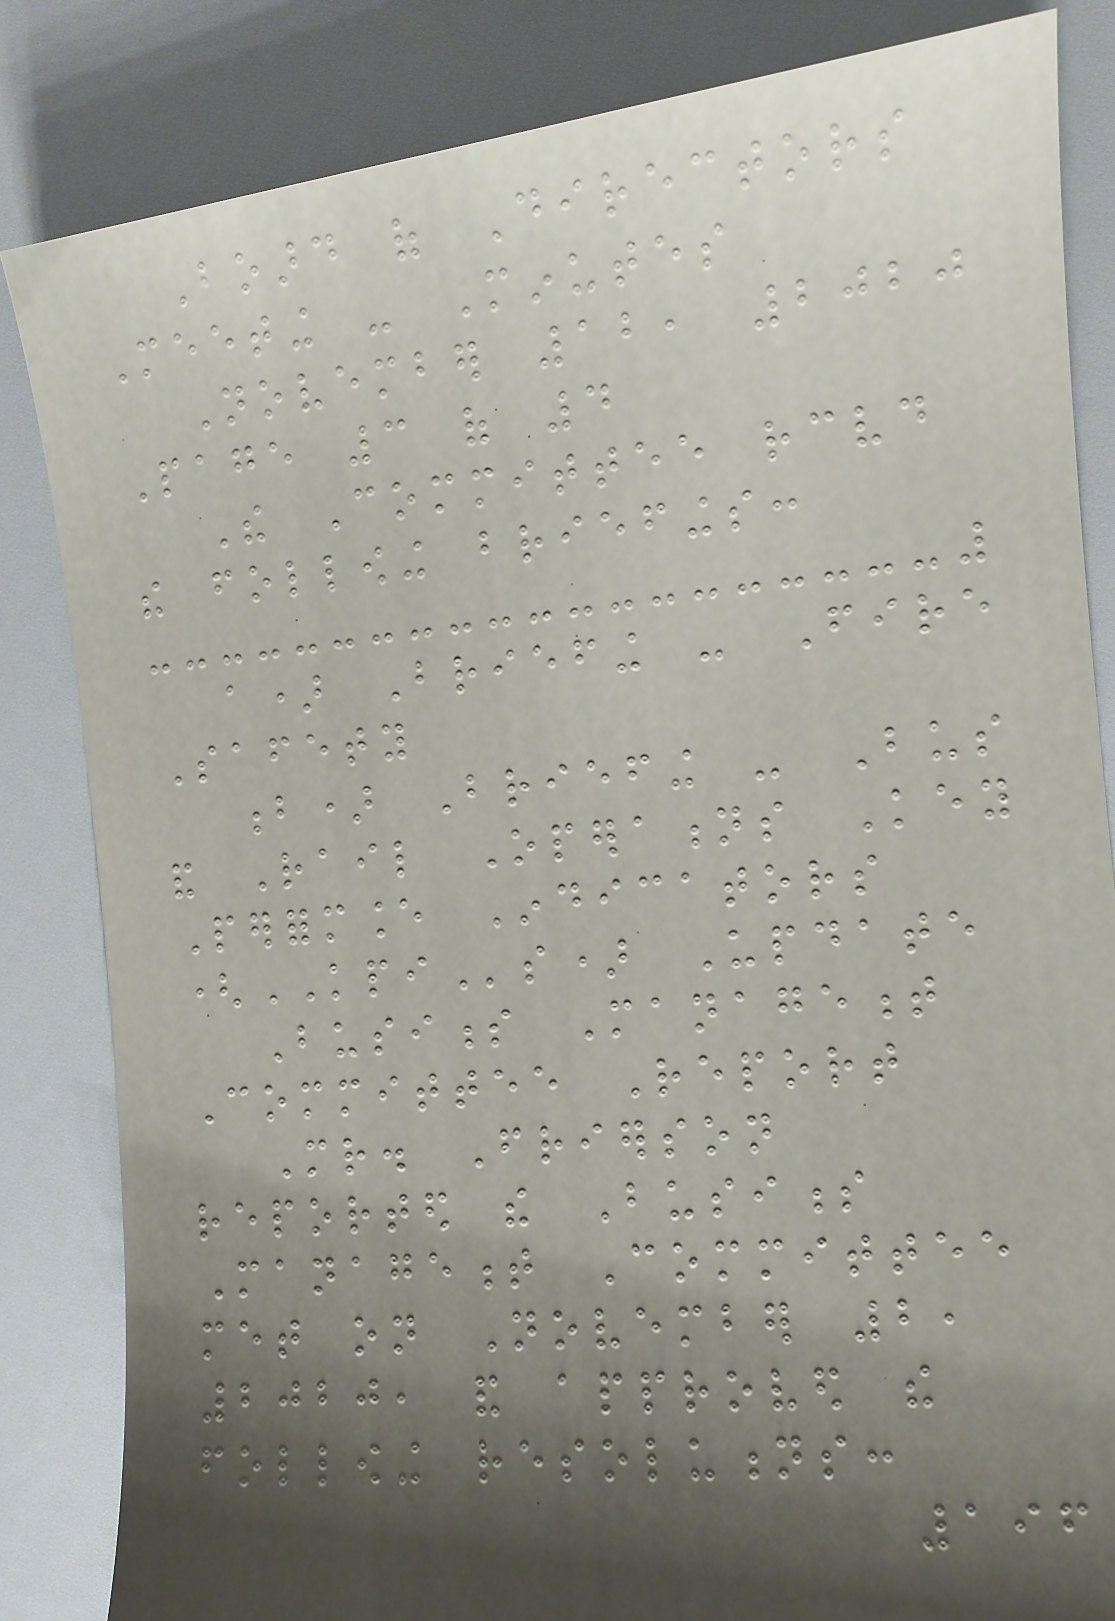Board of Directors
Meeting - Minutes
November 12, 2020
Page 3 of 4
The Committee received
the following briefings:
a) Briefing - Fire
Safety
b) Briefing - Bus
and Rail Operations Key
Performance Indicators
(KPIs) Update
Business Management
Committee Report
Mr. Frierson
reported the Business
Management Committee
met on November 2,
2020, and approved the
following resolutions:
196
